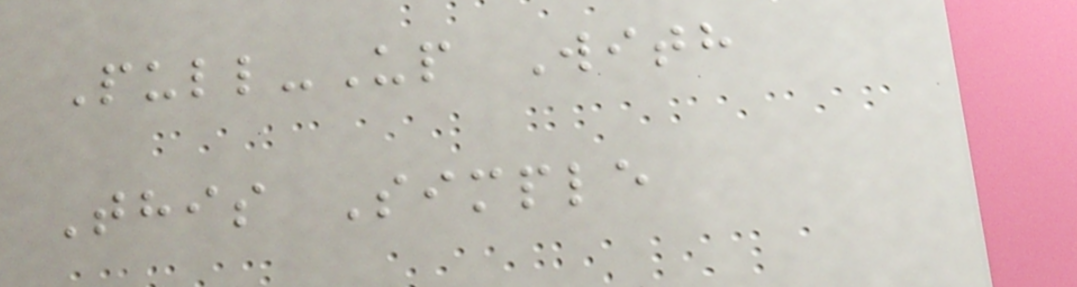Pull-Up With
This Simple
